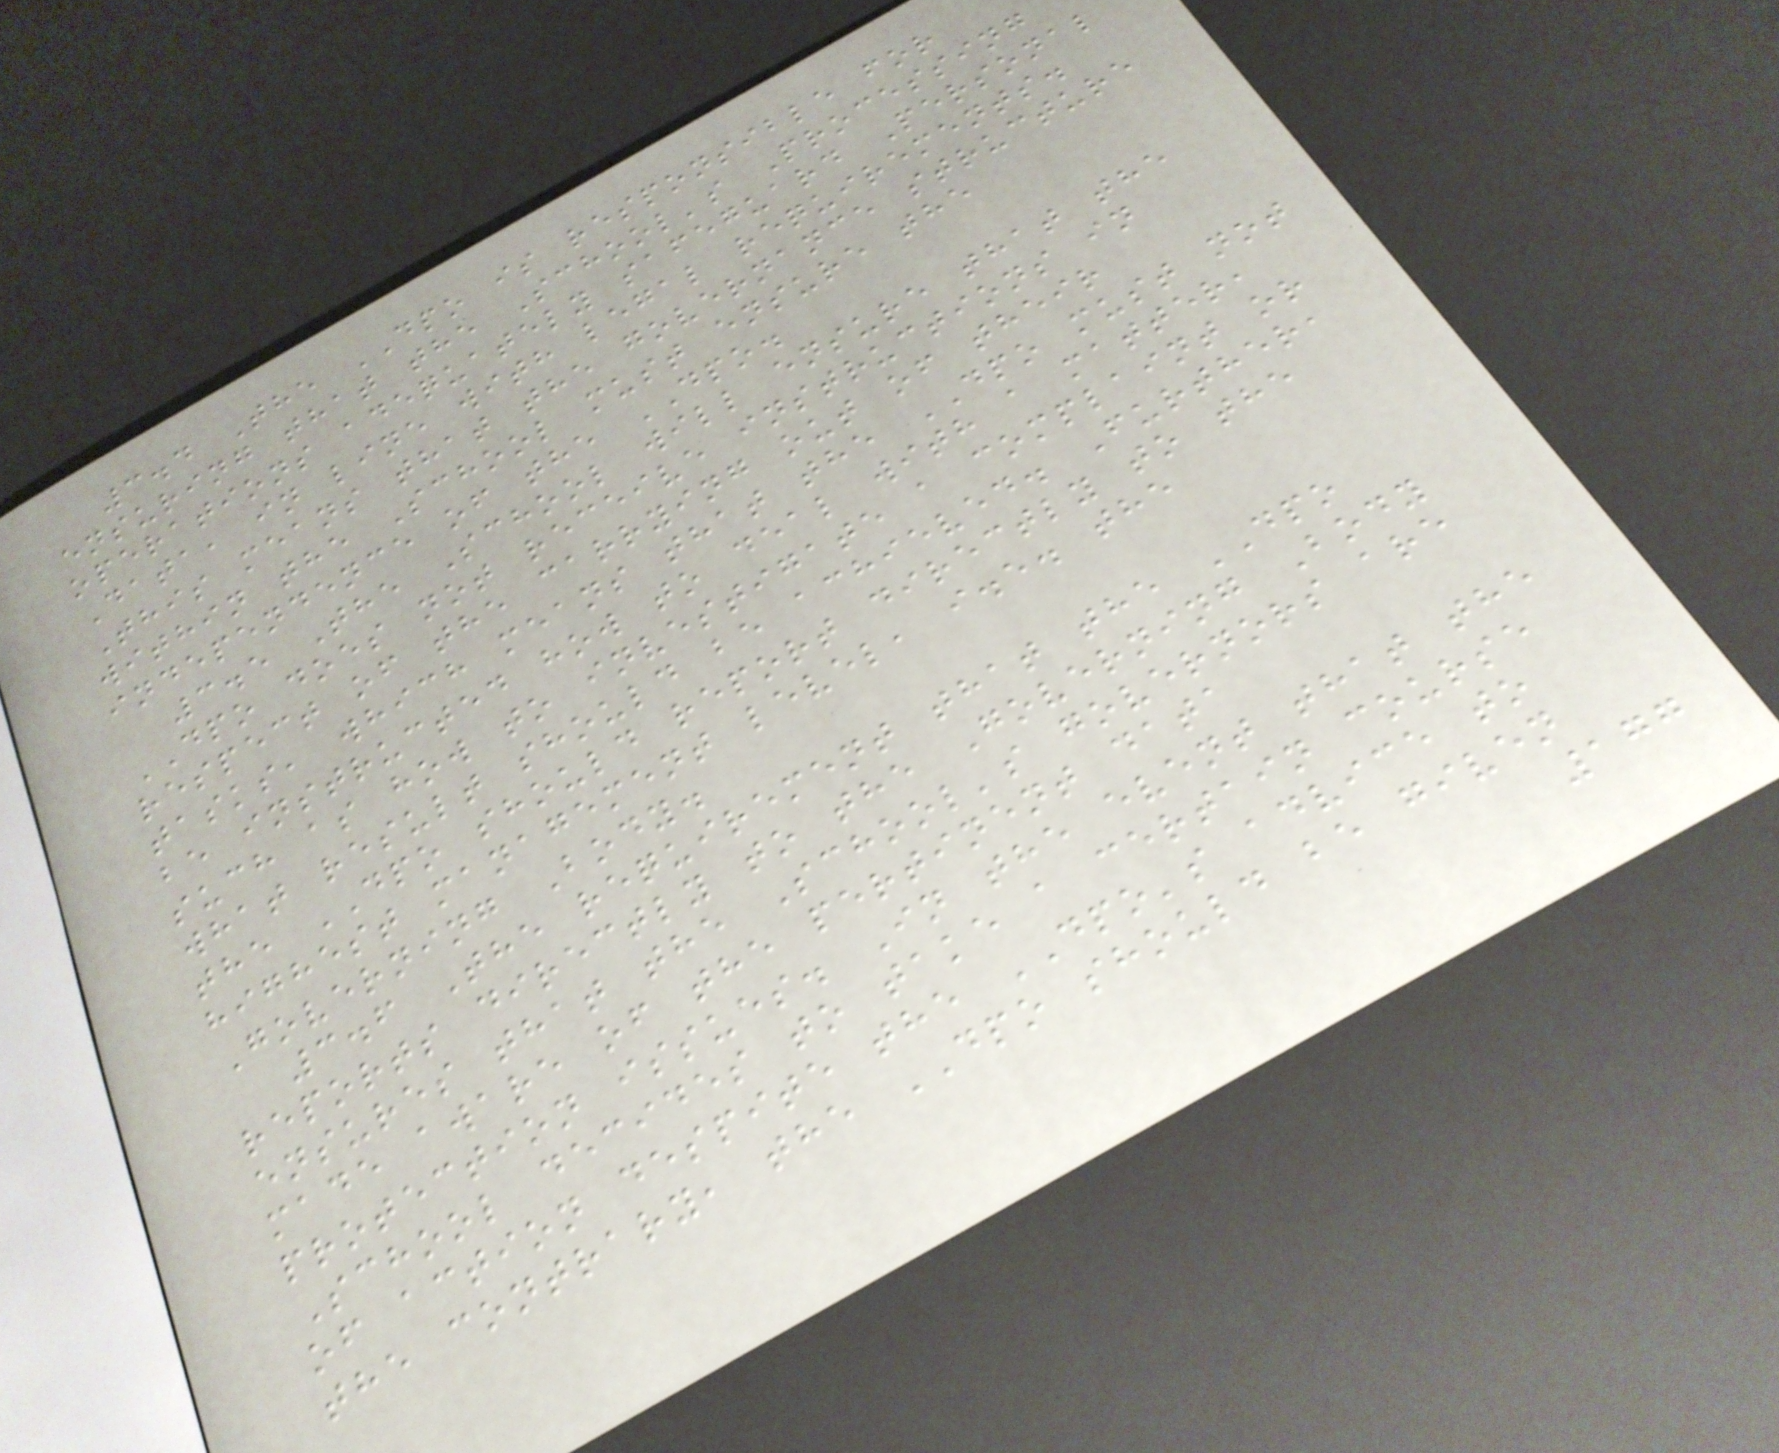3.4 The DPO is responsible for
ensuring that the School's Processing
operations adequately safeguard Personal
Data, in line with legal requirements.
This means that the governance structure
within the School must ensure the
independence of the DPO.
3.5 The School will ensure that the
DPO does not receive instructions in
respect of the carrying out of their
tasks, which means that the DPO must not
be instructed how to deal with a matter,
such as how to investigate a complaint or
what result should be achieved. Further,
the DPO should report directly to the
highest management level, i.e. the
Governing Body.
3.6 The requirement that the DPO
reports directly to the Governing Body
ensures that the School's governors are
made aware of the pertinent data
protection issues. In the event that the
School decides to take a certain course
of action despite the DPO's advice to
the contrary, the DPO should be given
177
